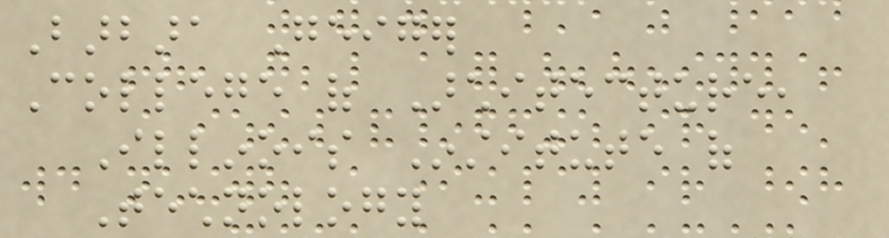Barbara Geiger
College of Architecture,
Illinois Institute of
Technology
